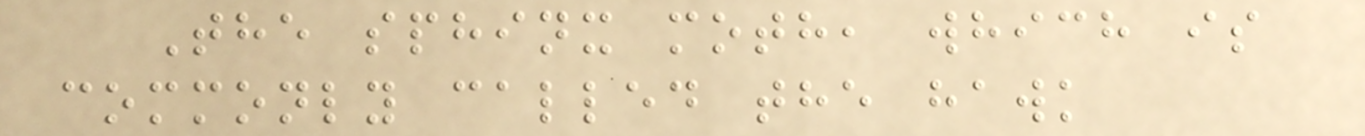The sphinx moth, which is
commonly called the hawk
